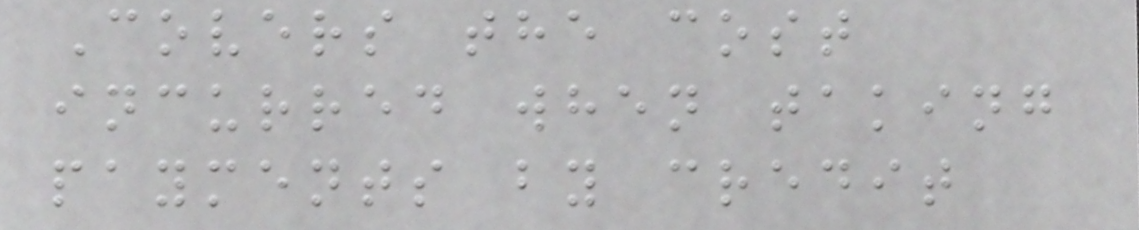Covers the cost
incurred when taking
payments by credit
